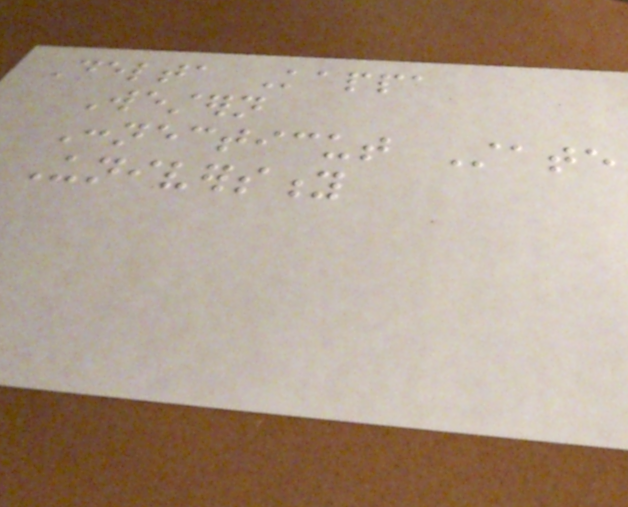Delta Kappa
Western
Connecticut State
University
